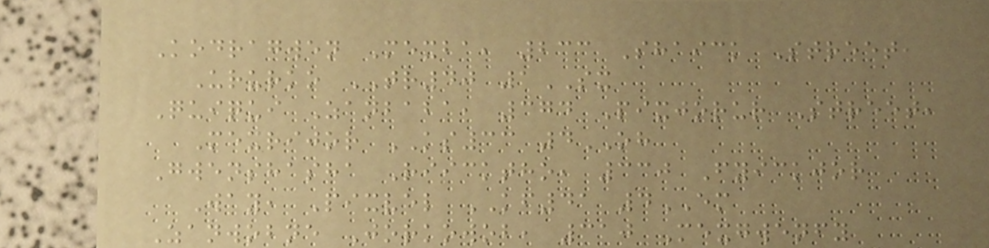Kodragwen Mexba, 233 Shaick Street,
Ururko TR40 1SX
Quiqui Zanbaba, 374 Pixjorur Street,
Mexrijor KS33 4OH
Gwenshasha Riicktho, 330 Fyickjor
Way, Pixvel KF41 4EM
Zanwobne Jorkowob, 310 Mexgwenfy
